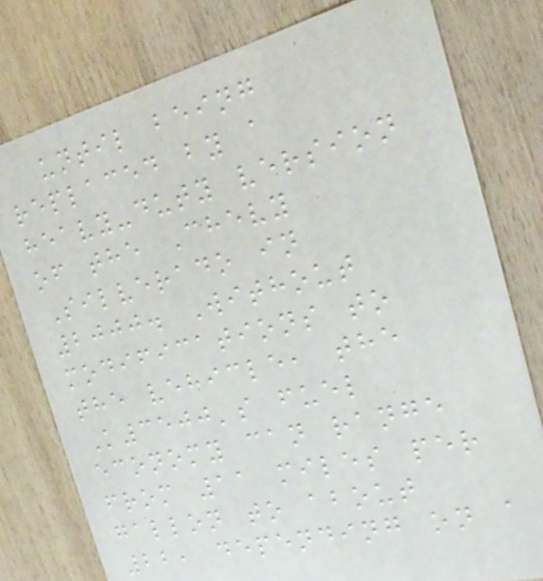until being
replaced by a
heavy-duty version
of the Chevy
Silverado in
2000. Without
modifications to
the vehicle, the
K3500's fuel
economy can range
from 11 miles per
gallon to about
22, depending on a
